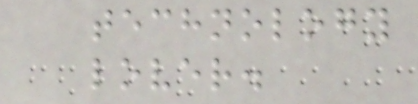technology
lover.
